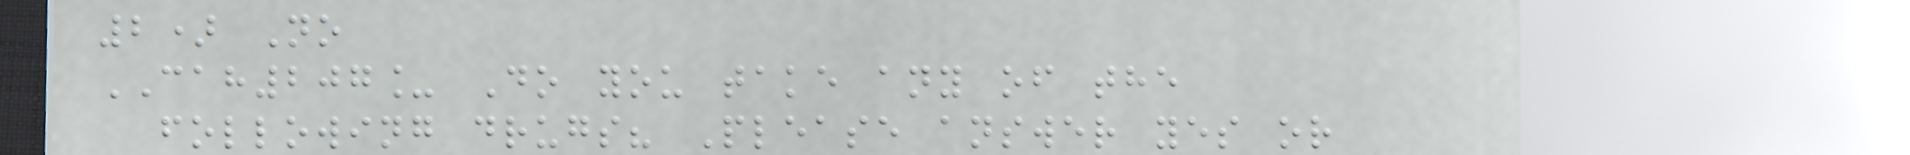2) No
CAH207_ Do you take any of the
following drugs? Please answer yes or
